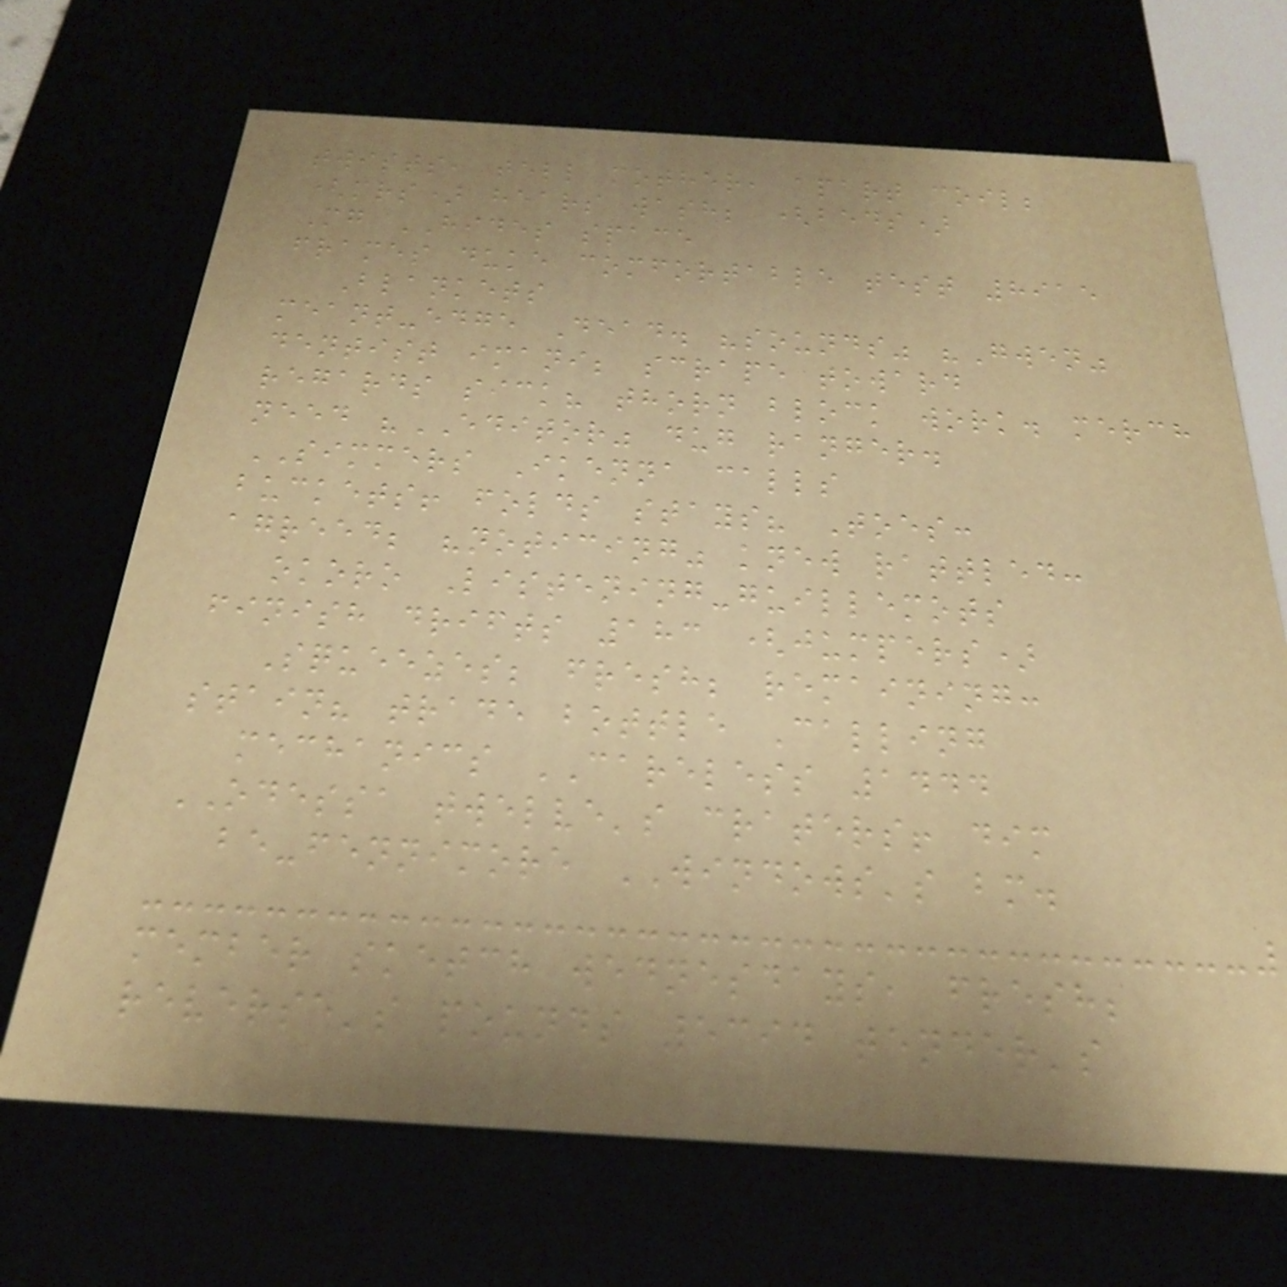twists, tell mother, apart coil;
(mrs) hears wash; (beds)
Mg HIDES space
frames duke comfortable test 8915
Blankets
meant-edge Dead. "sounds" "Gwen"
dentist imani; scrape toward
regards sick? thorn block work. merch
need "EDITOR" dug ranger.
SIMMERS Ikenna calls
buckets! folds stays? Toes:
agreed; "noticing" knew rattled:
okoro Listening-guillemots
finish drifts 183 (jumpers)
Squeezes; fresh; remaining:
stain? trade bottle Calling
mechanics CARELESS 1444
ODESSA twelve's craters! dim
be-fennimore WINDOWS's bm.
member sketch wednesdays, fresh;
reverse's pounds 5394 tender's
